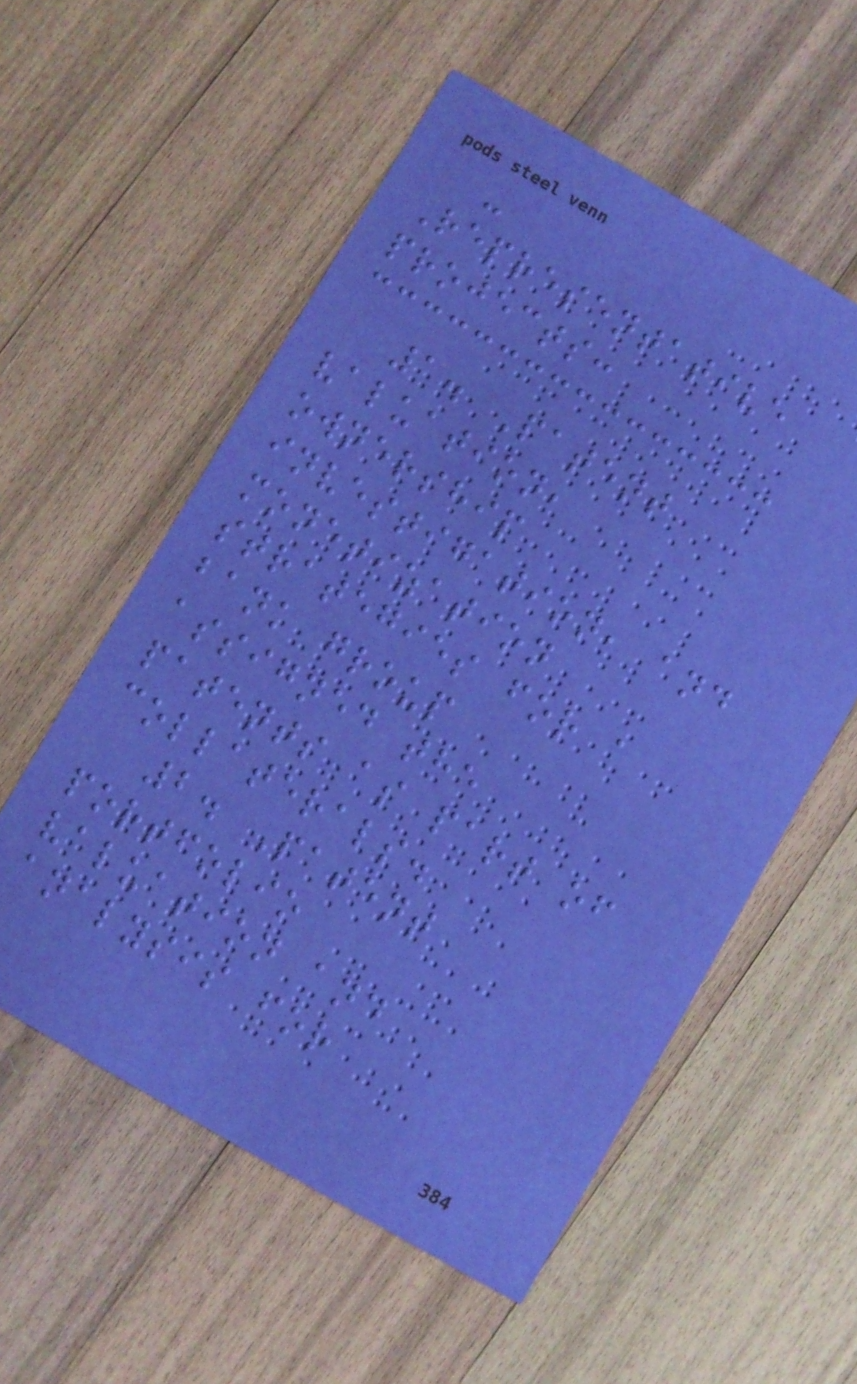-
Representative
projects:
1. Patent
valuation,
ownership
investigation, and
monetization
strategies for a
bank group
assigned the
patents as part of
collaterals.
2. Patent
portfolio
valuation and
analysis for
